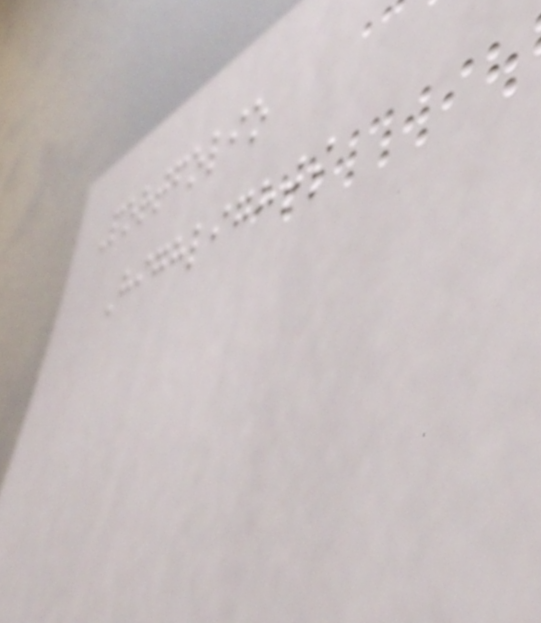Portfolio
Highlights
